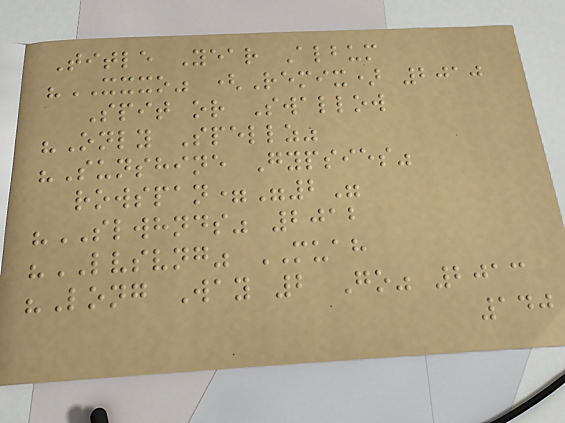Title Year Album
"XXXO" (Remix) 2010
Spit or Swallow
"Only Spellz"
"Sunshine Gypsies"
rowspan="2"
"SLWHNDS" 2012
"LVSVNG" MUAH
"Long Way 2 Go" 2013
140
